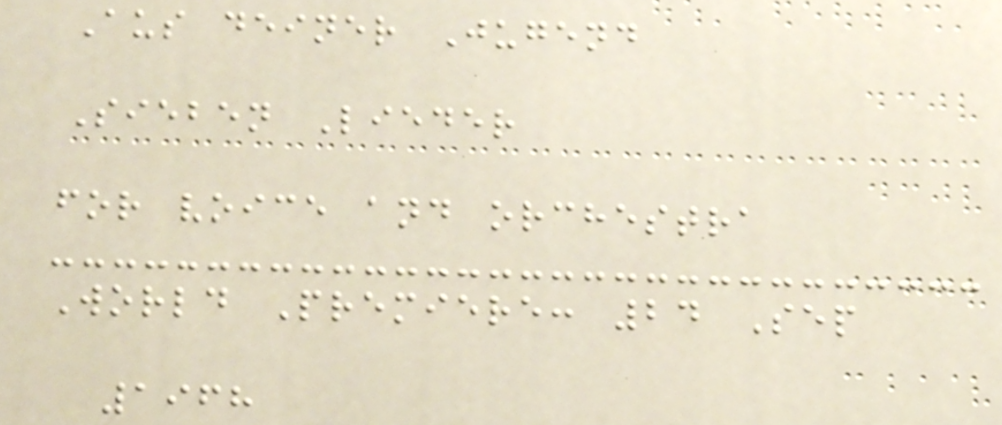Aus deiner Jugend
Sieben Lieder
for voice and orchestra
World Premiere: 24 Sep
1968
